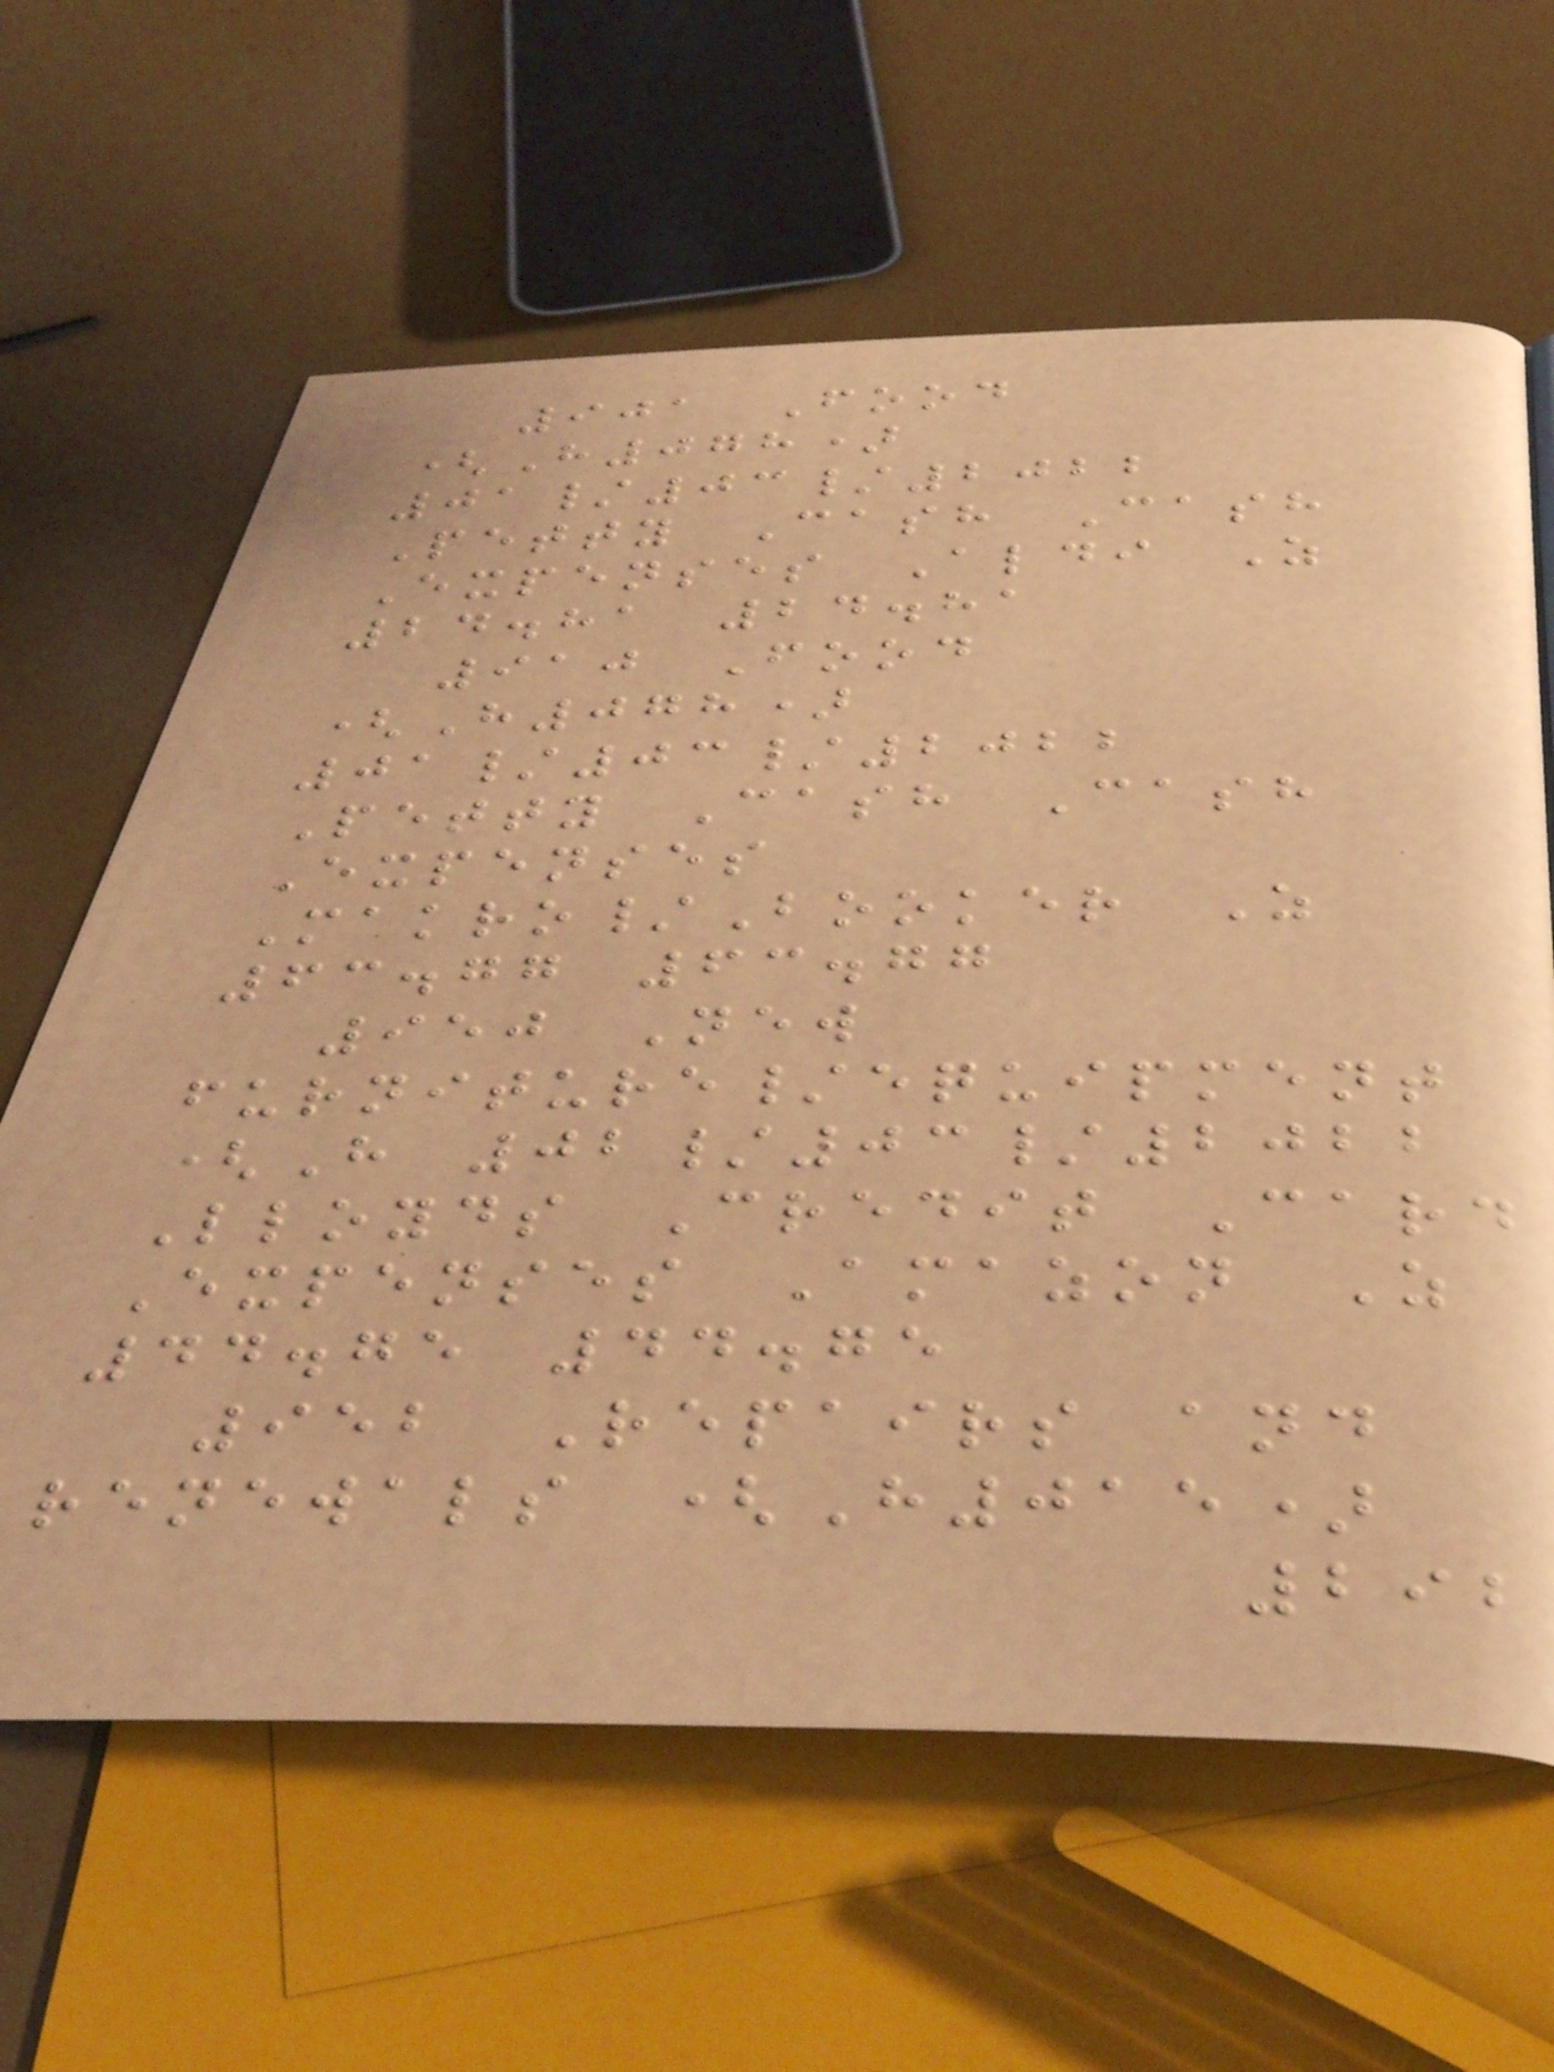901 Food
(H078)
01/03/2022
Petty Cash Cash
Expenses Aldi Z
24.81 24.81
910 Food
(H078)
01/03/2022
Petty Cash Cash
Expenses
Makro/Booker Z
63.77 63.77
950 New
furniture/equipment
(H 02/03/2022
Lloyds Credit Card
Expenses Amazon Z
44.75 44.75
952 Repairs and
renewals (H015)
292
